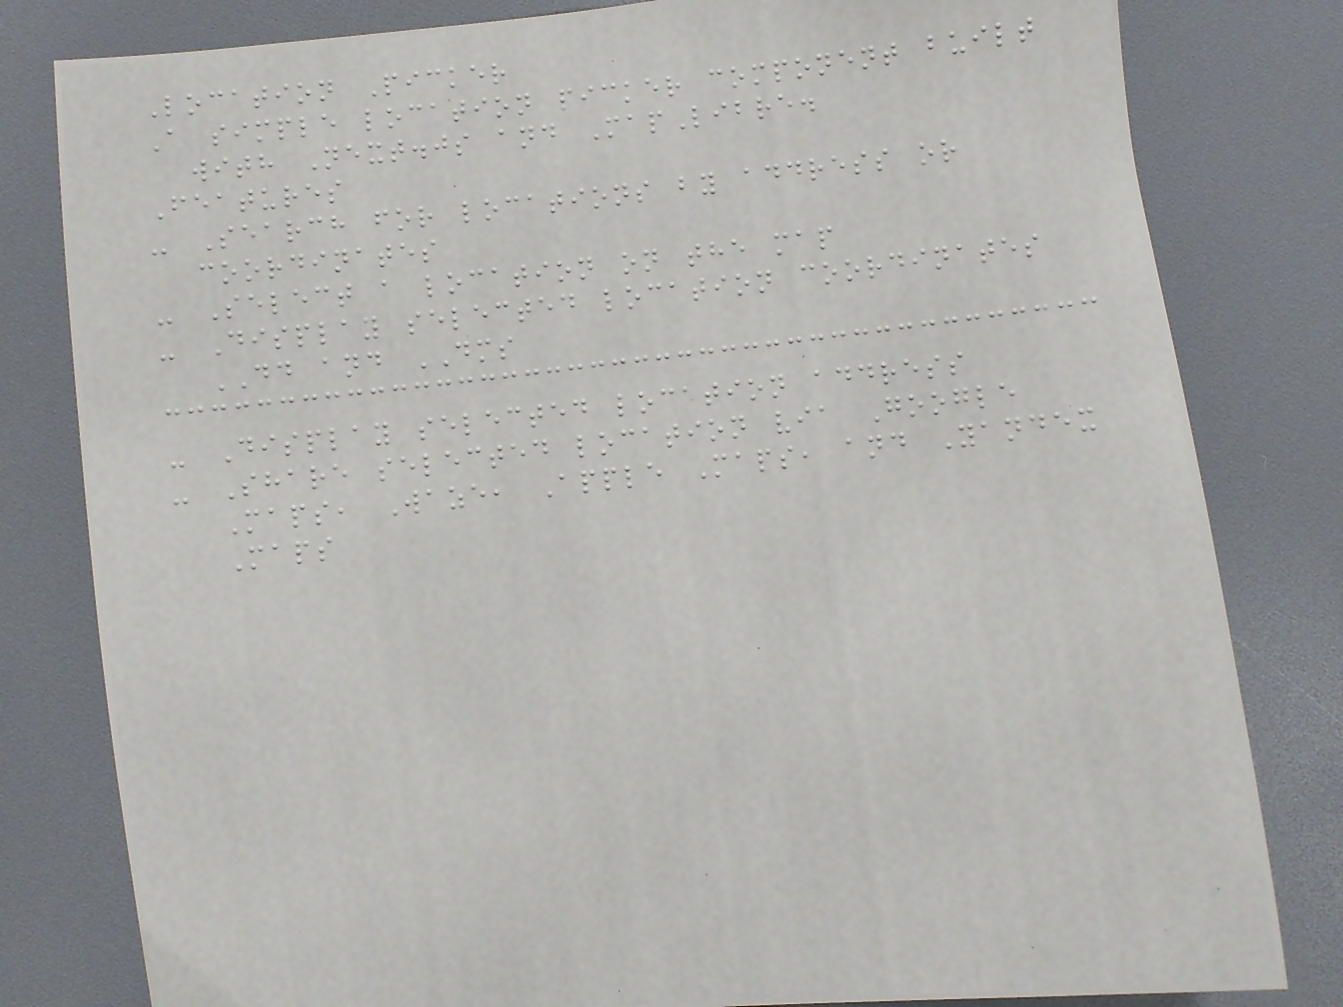Location Picker
A simple location picker component built
with Next.js and MapLibre.
Features
- Search for locations by address or
coordinates
- Select a location on the map
- Display selected location coordinates
DD and DMS
- Display selected location address
- Share selected location via Google
Maps, Waze, Apple Maps, and Yandex
Maps
